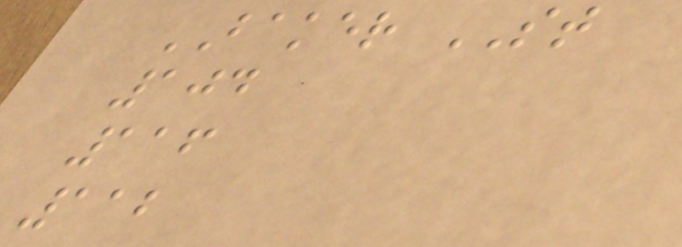BAKER ST
104
116
112
